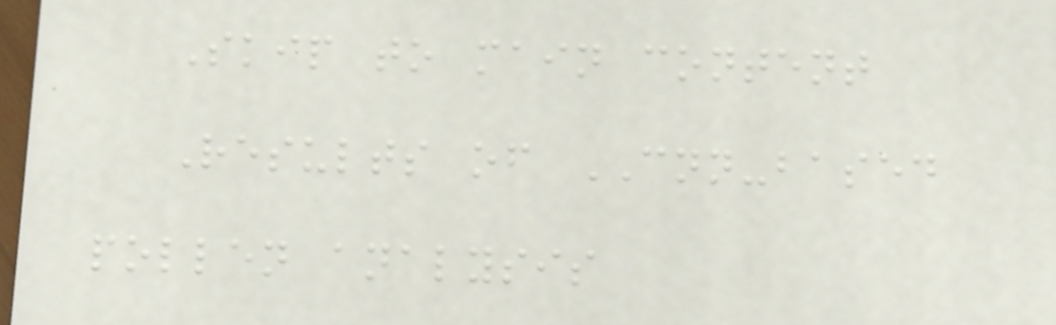Skip to main content
Results of CNN-based
pollen analysis
